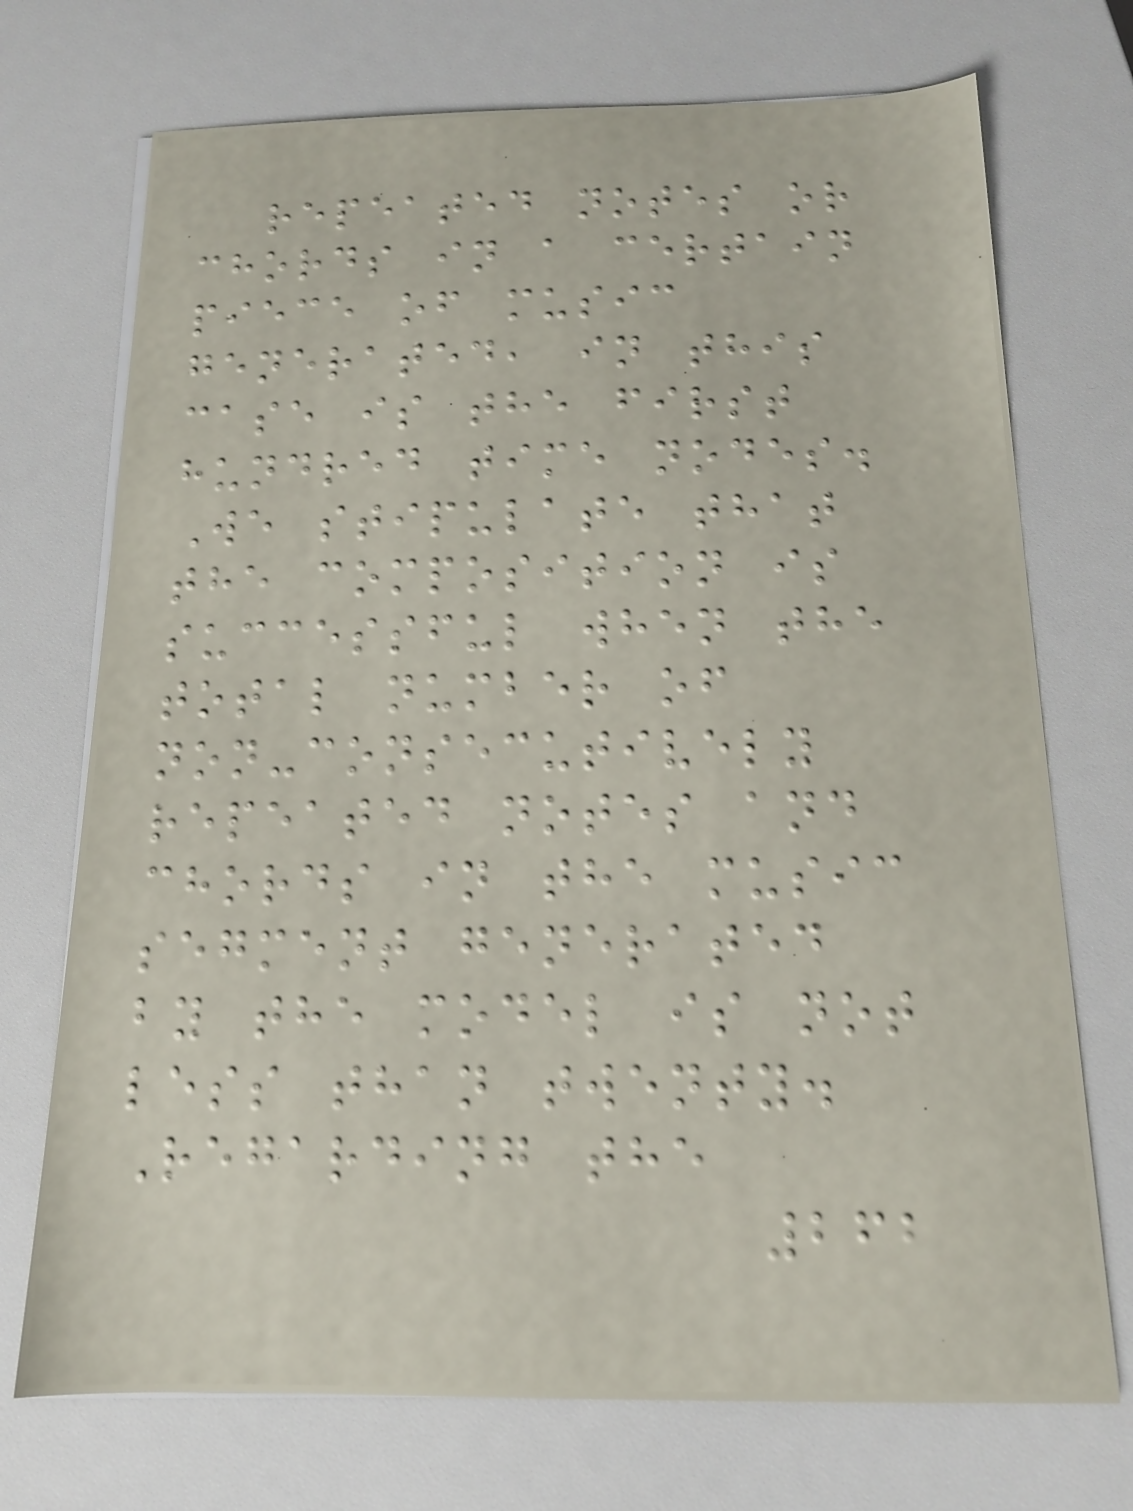repeated notes or
chords in a certain
piece of music
generated, in this
case is the first
hundred time nodes.
We stipulate that
the composition is
successful when the
total number of
non-consecutively
repeated notes and
chords in the music
segment generated
by the model is not
less than twenty.
Regarding the
262
